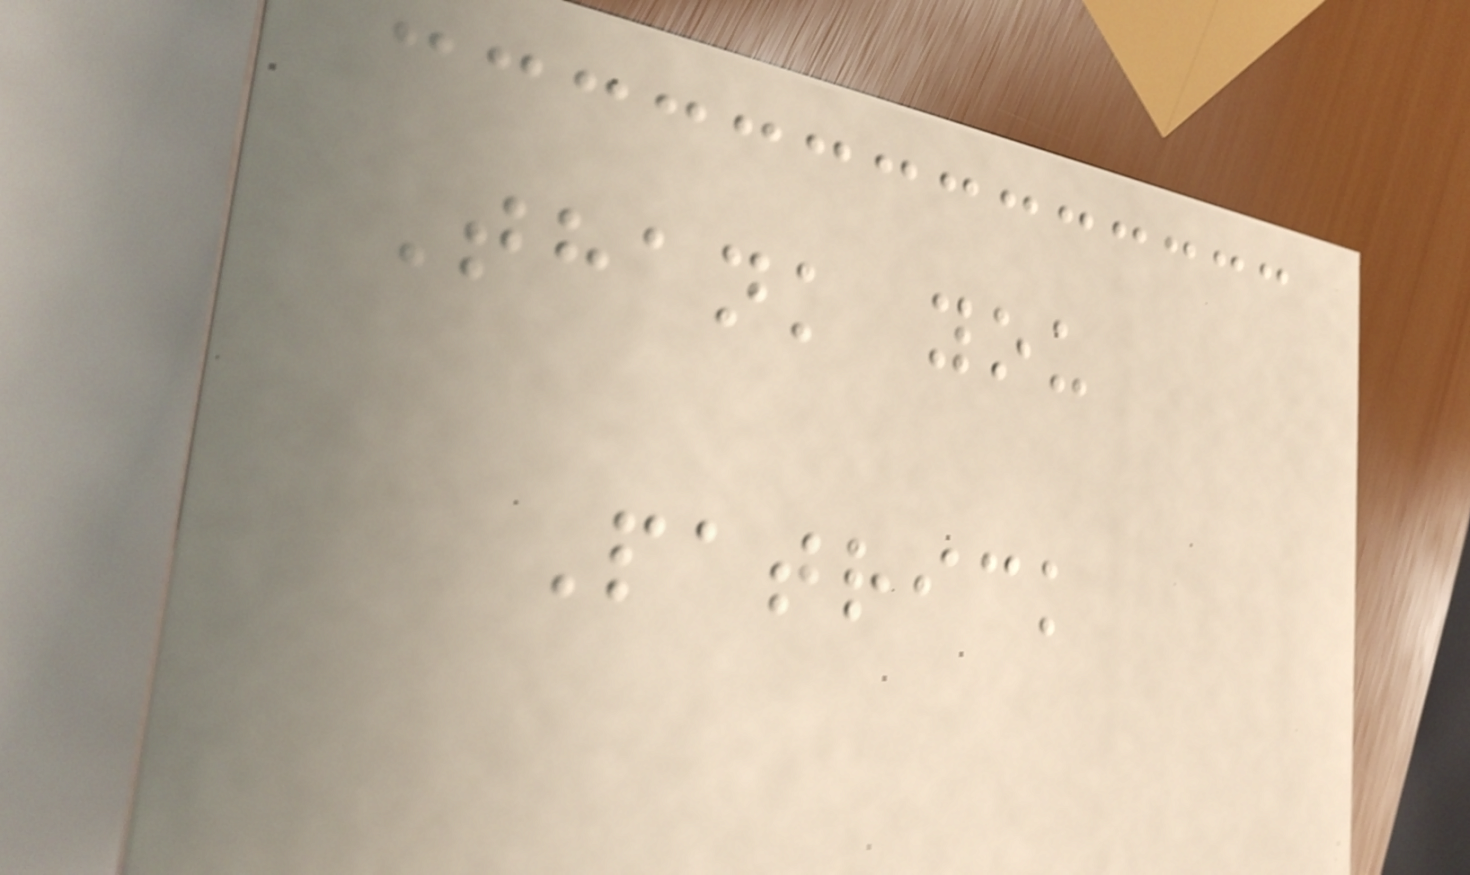Thank you
Patrick
